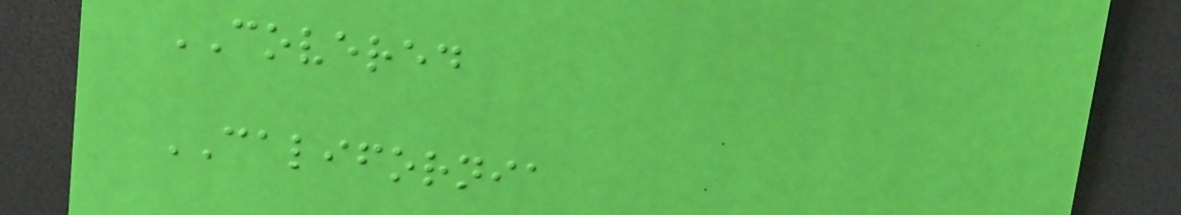COVERED
CALIFORNIA
